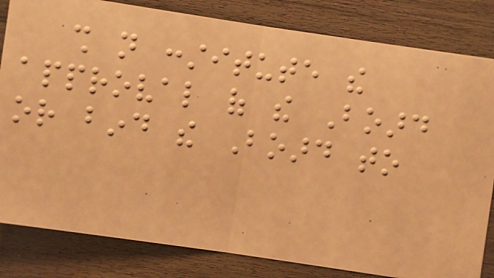shall not constitute the
approval of the Board
or bind the Board to
